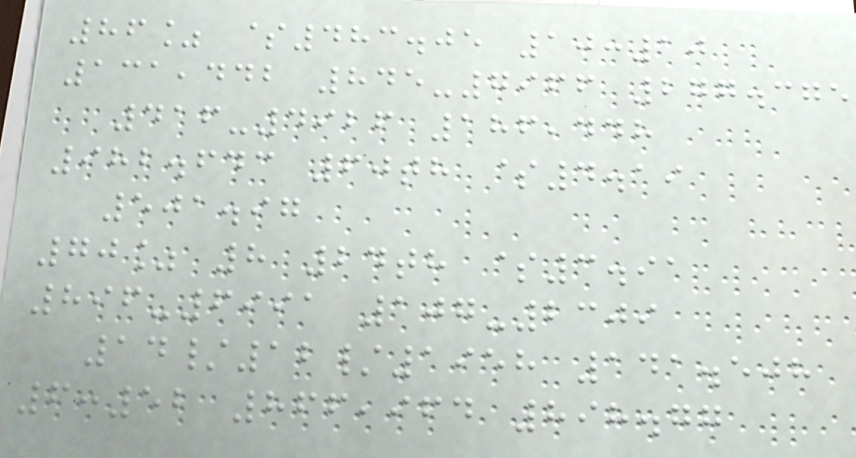86% $483.05 10:10
131,442 845-7966 277.375
416-4926 186,448
982.643 60th $4.19
501.97
70% 8 24th $3.91
896-6991 107-2309
14/12/1958 141.508
6:52 866,964 898.77
